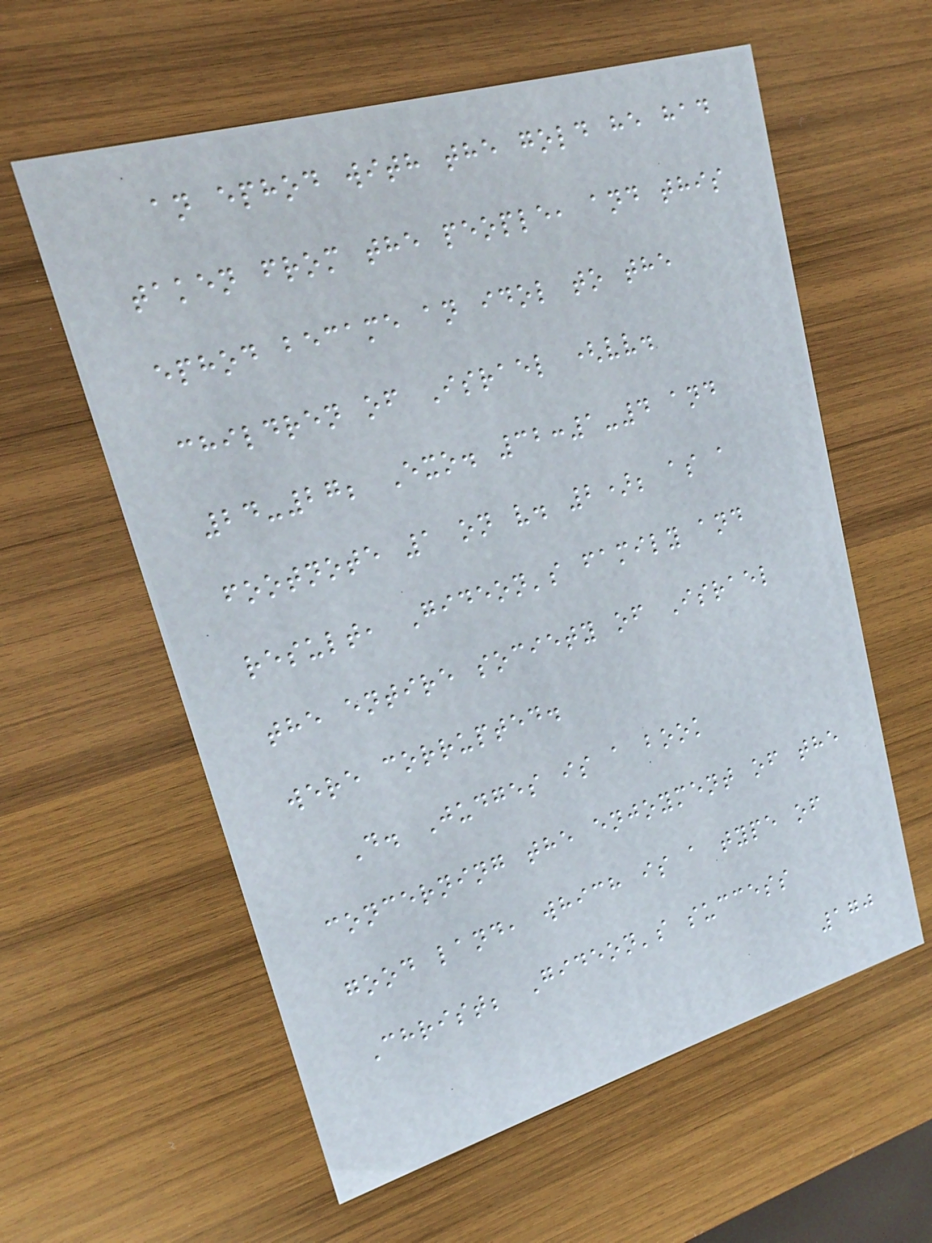an ephod with the gold he had
taken from the people, and this
ephod became an idol to the
children of Israel (vv.
24-27; Exo. 32:1-4 and
footnote 1 on v. 2); as a
result, Gideon's family and
the entire society of Israel
were corrupted.
D. Judges is a book
concerning the enjoyment of the
good land, which is a type of
Christ; Gideon's success
170
